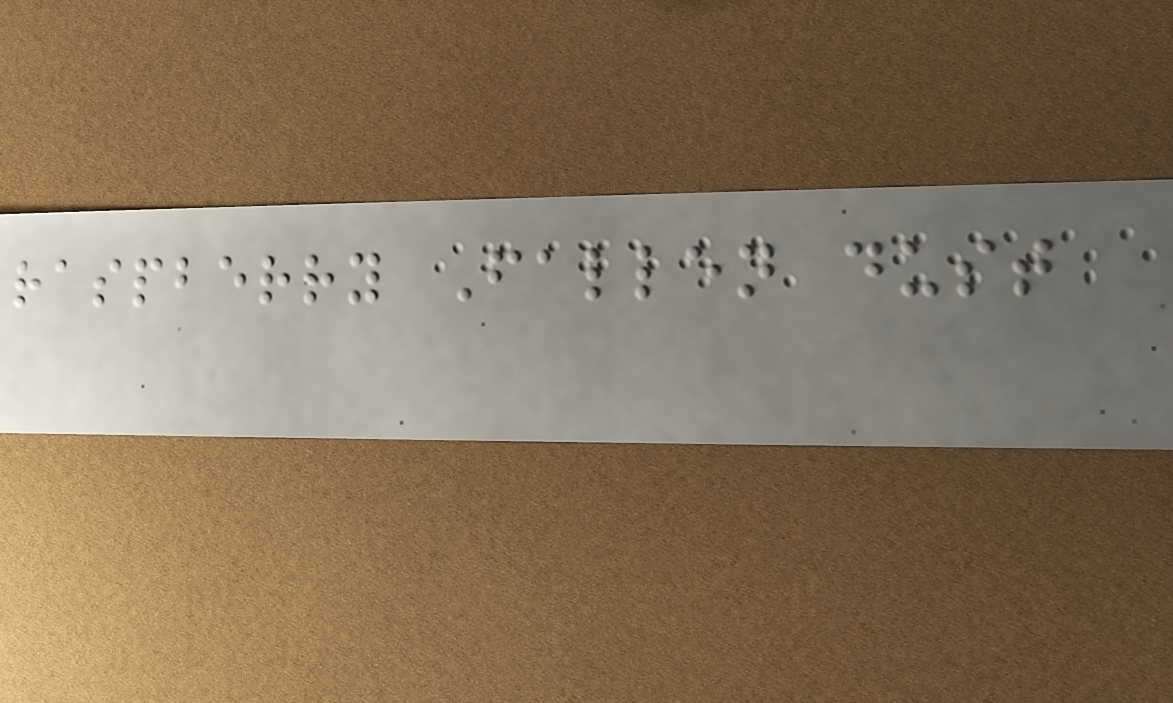raspberry Fallen dust
